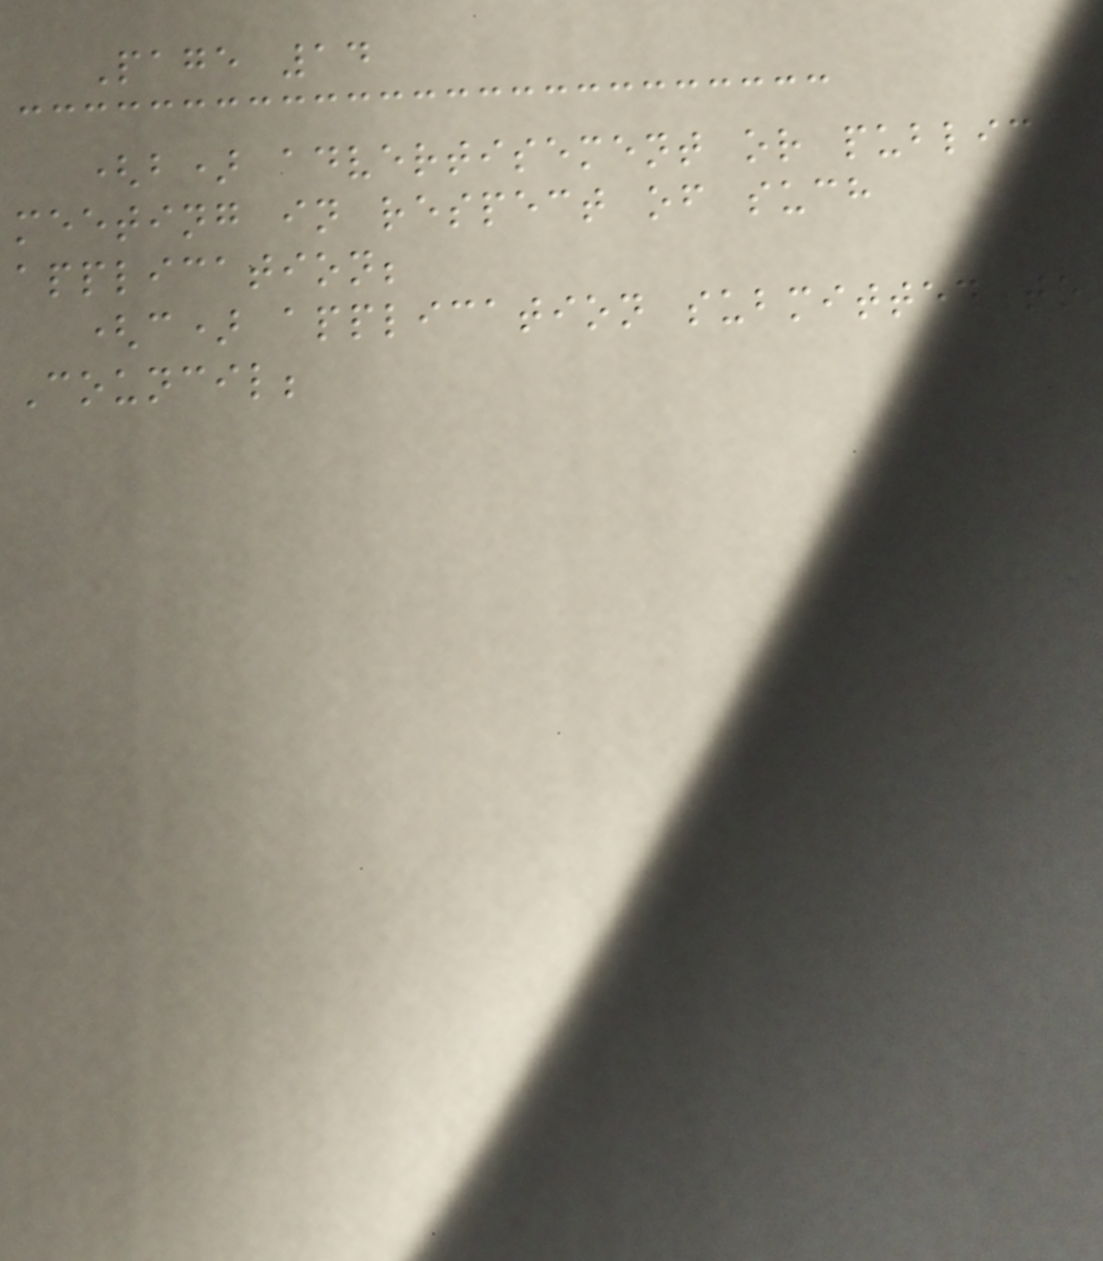Page 14
(b) advertisement or public
meeting in respect of such
application;
(c) application submitted to
Council;
